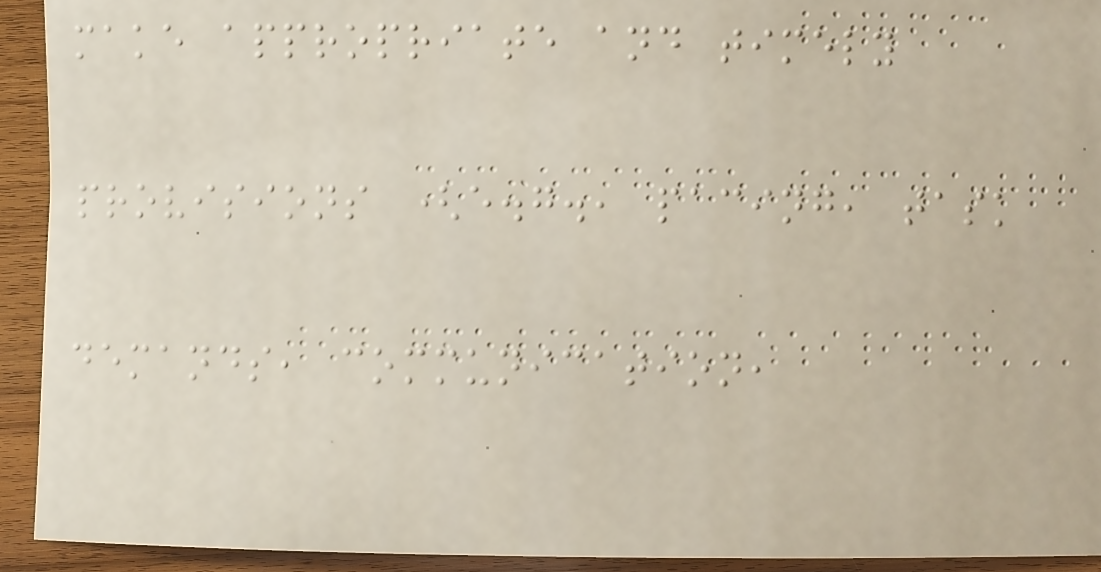make appropriate and timely
provisions (e.g., pacing, task
demands, communication,
